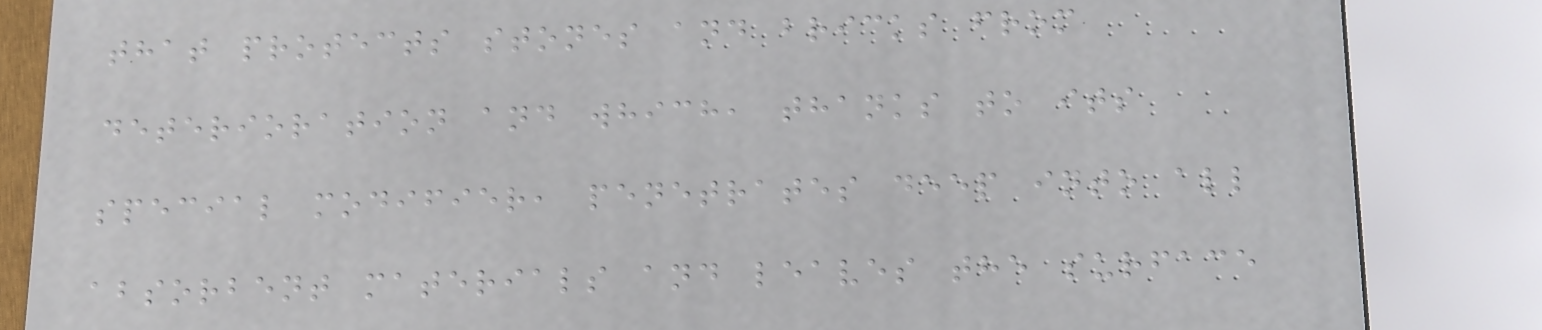that protects stones and bricks from
deterioration and which, thanks to its
special modifier, penetrates deep into all
absorbent materials and leaves the surface
